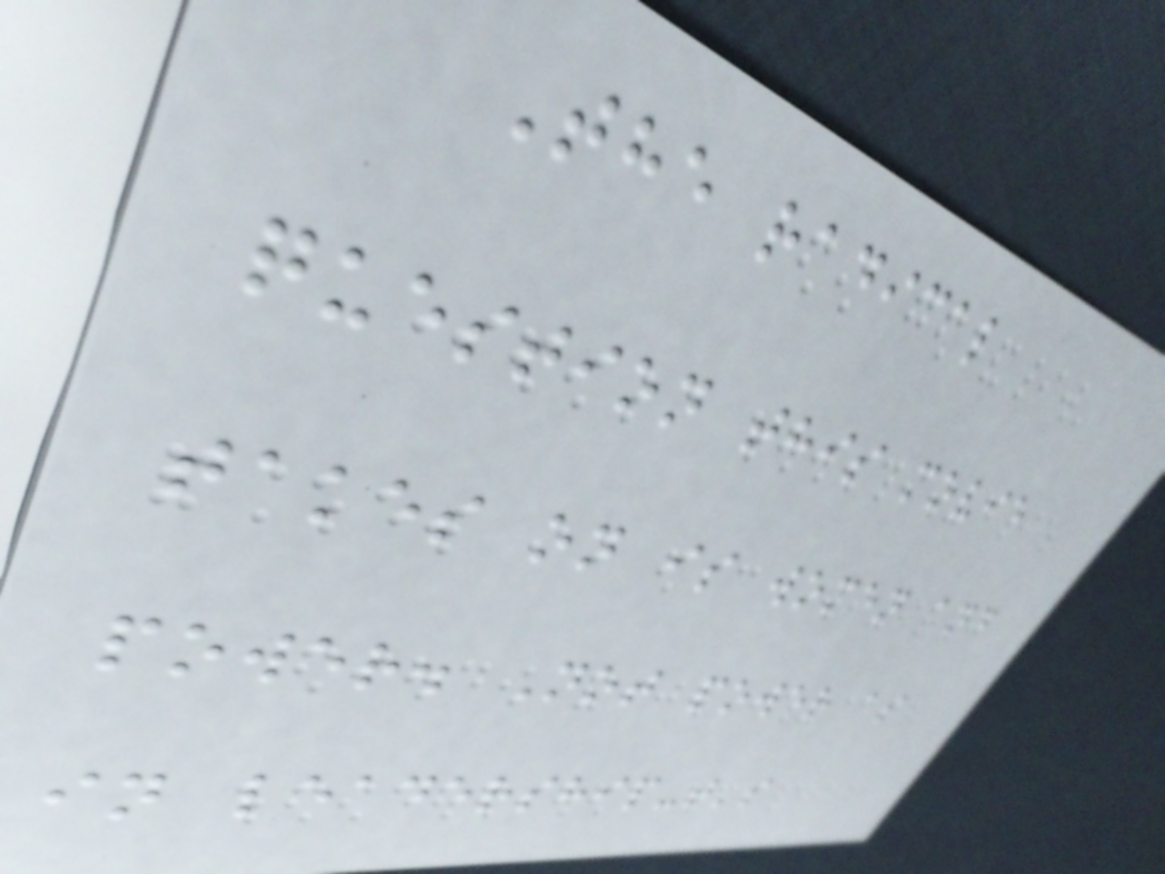The radical
question this movie
takes on is women and
power. Not power as
in leadership-t's
